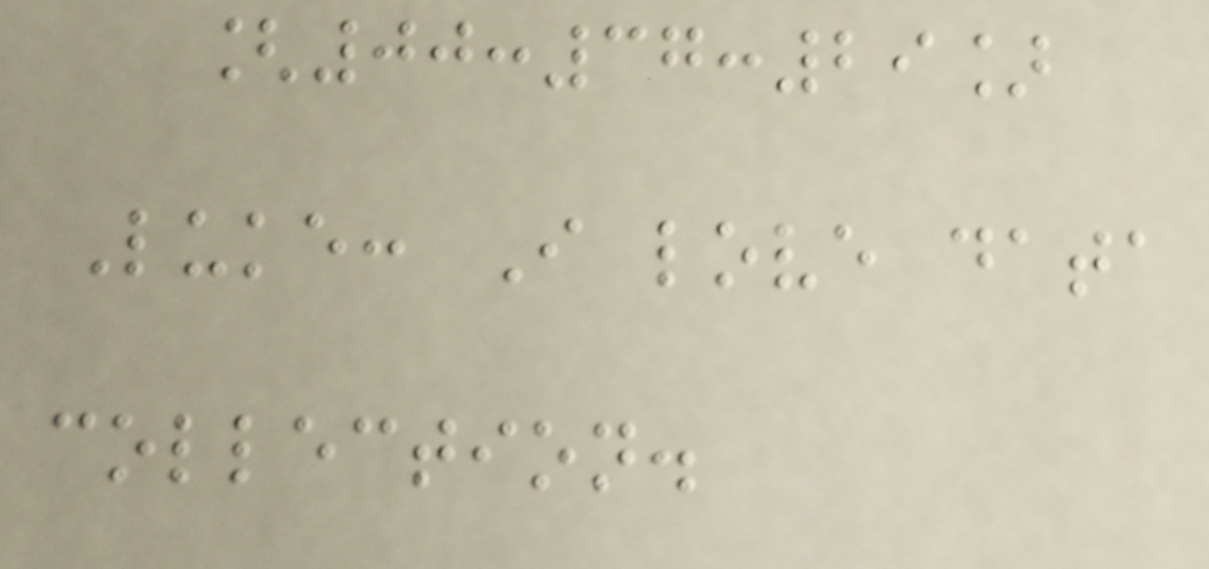[00:37:29]
Luke: I love data
collection.
